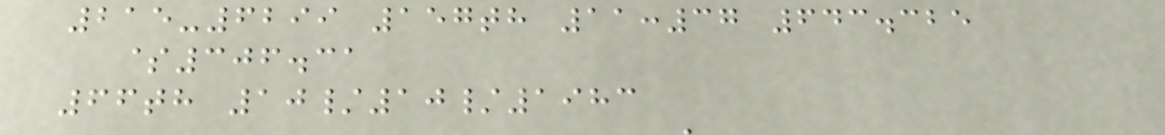215-6299 157th 11:37 643.325
$306.31
66th 10/10/1983
